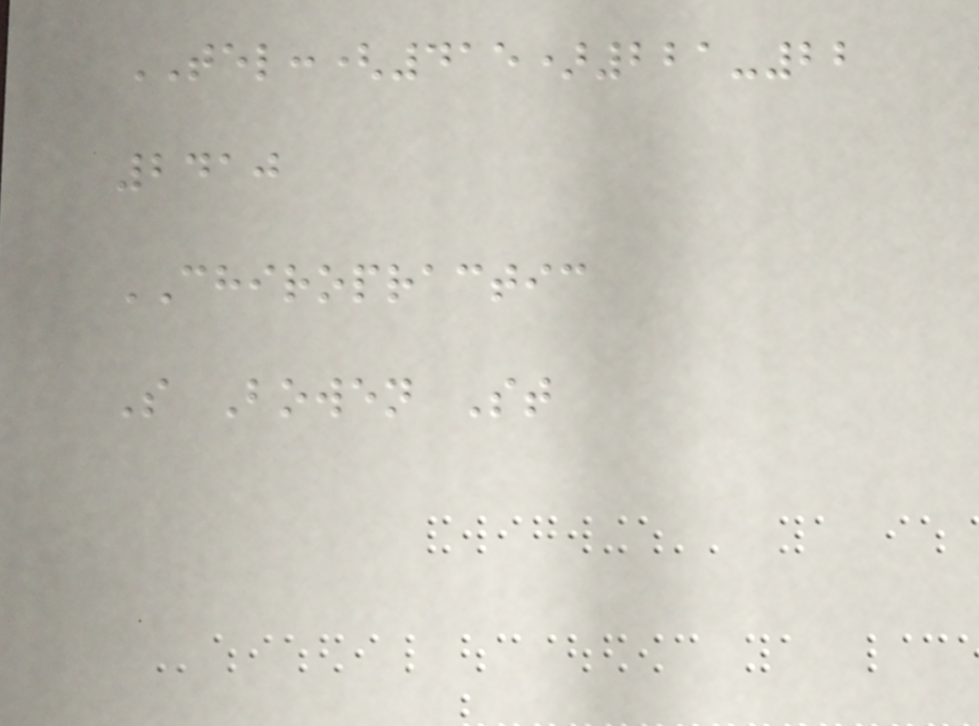TEL:(415)221-22
2410
CHIROPRACTIC
S Bowen St
